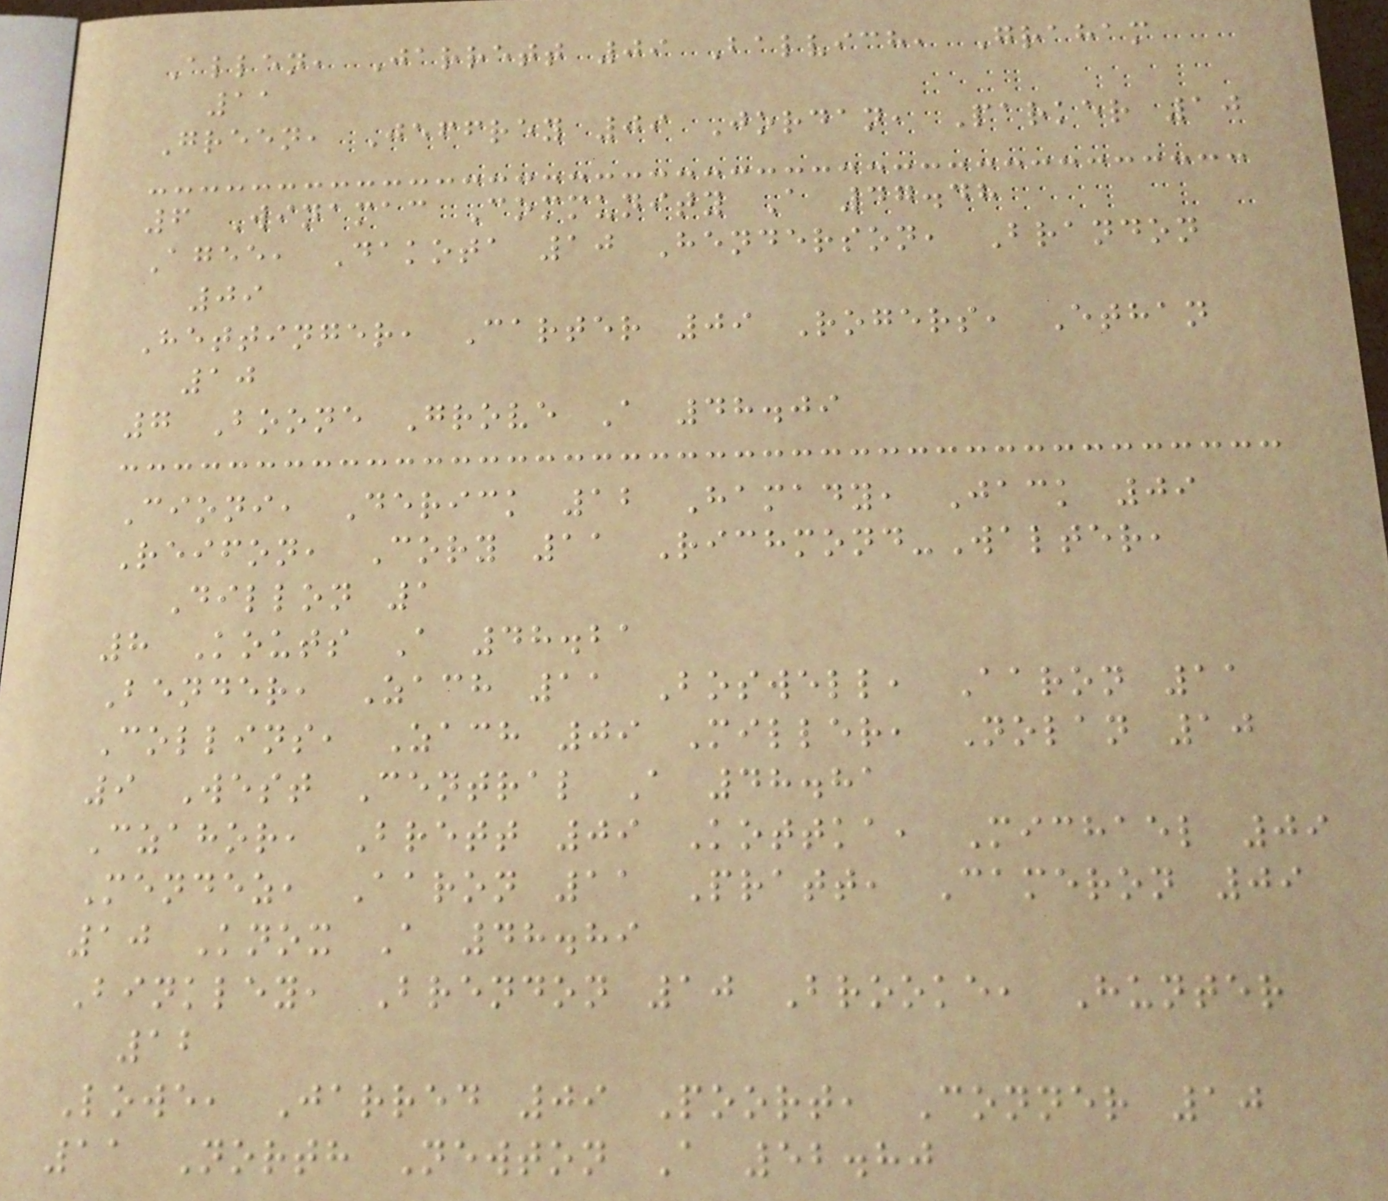Allen, Jarrett 09 Balvich, Graham
11
Green, Jeffrey 09 Jordan, Parker 10
6 Winamac Community A 47.48
Agee, Dakota 10 Henderson, Brandon
09
Hettinger, Carter 09 Rogers, Ethan
10
7 Boone Grove A 48.09
Cioni, Derick 12 Hamady, Jack 09
Reifon, Cory 11 Richmond-Walter,
Dillon 1
8 Kouts A 48.21
Bender, Zach 11 Boswell, Aaron 11
Collins, Zach 09 Miller, Nolan 10
9 West Central A 48.81
Czahor, Brett 09 Kottka, Michael 09
Mendez, Aaron 11 Pratt, Cameron 09
10 Knox A 48.89
Binkley, Brendon 10 Brooke, Hunter
12
Lowe, Jarred 09 Poort, Conner 10
11 North Newton A 52.80
